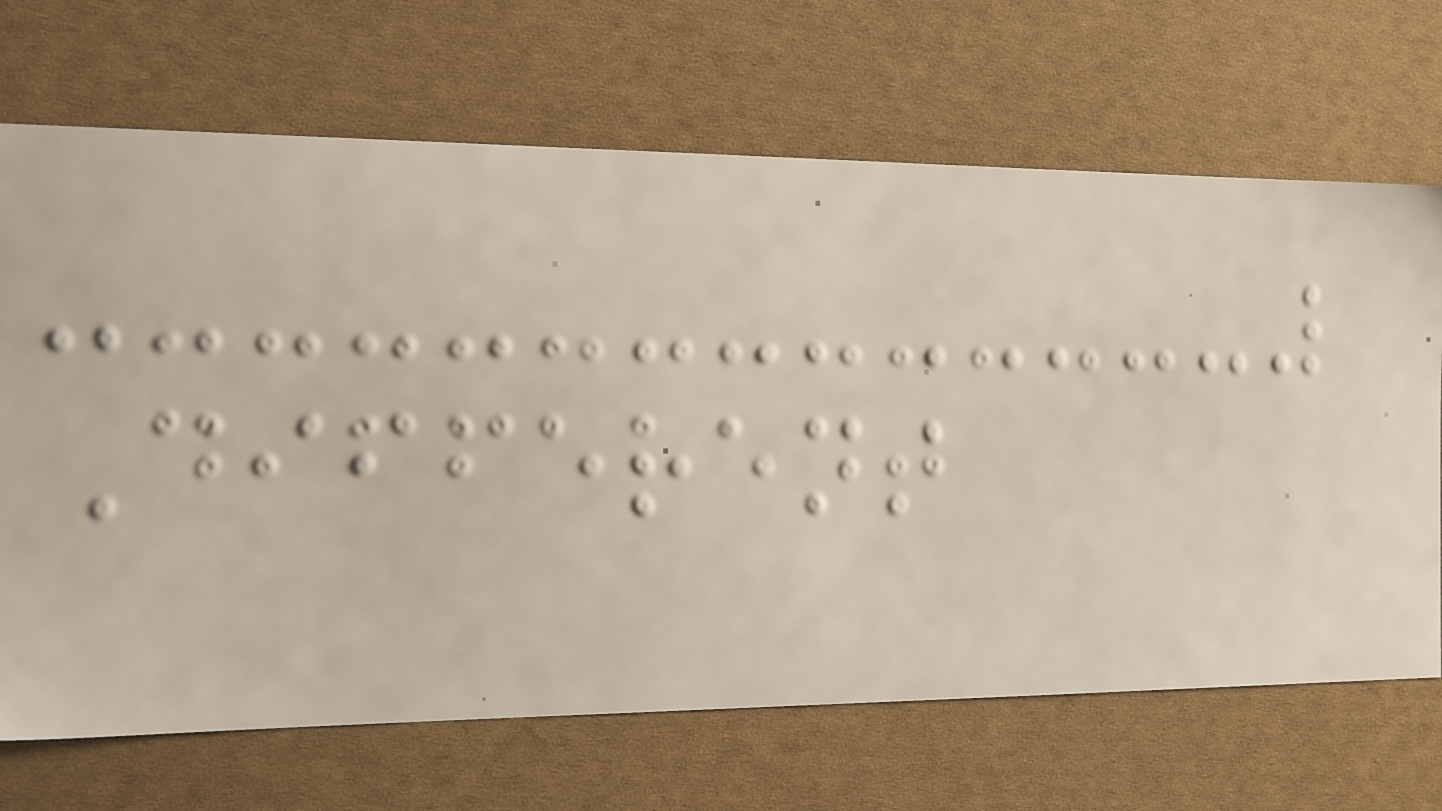Different
